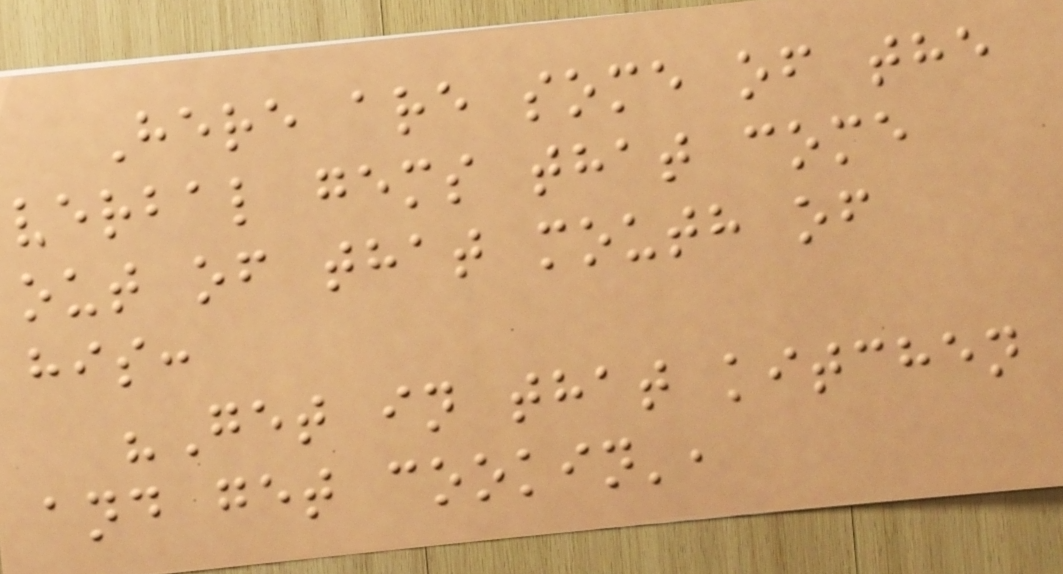Here are some of the
verbal gems that come
out of that mouth of
his:
"Get in that kitchen
and get cookin',
